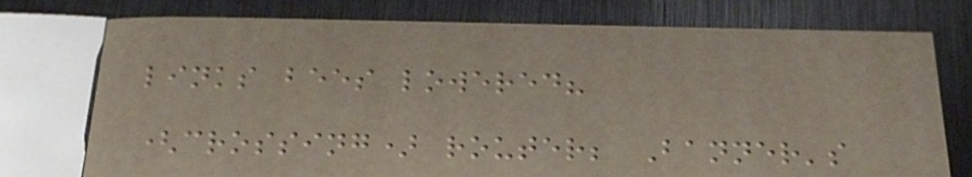links bees lowered?
(crossing) router; Banner's
